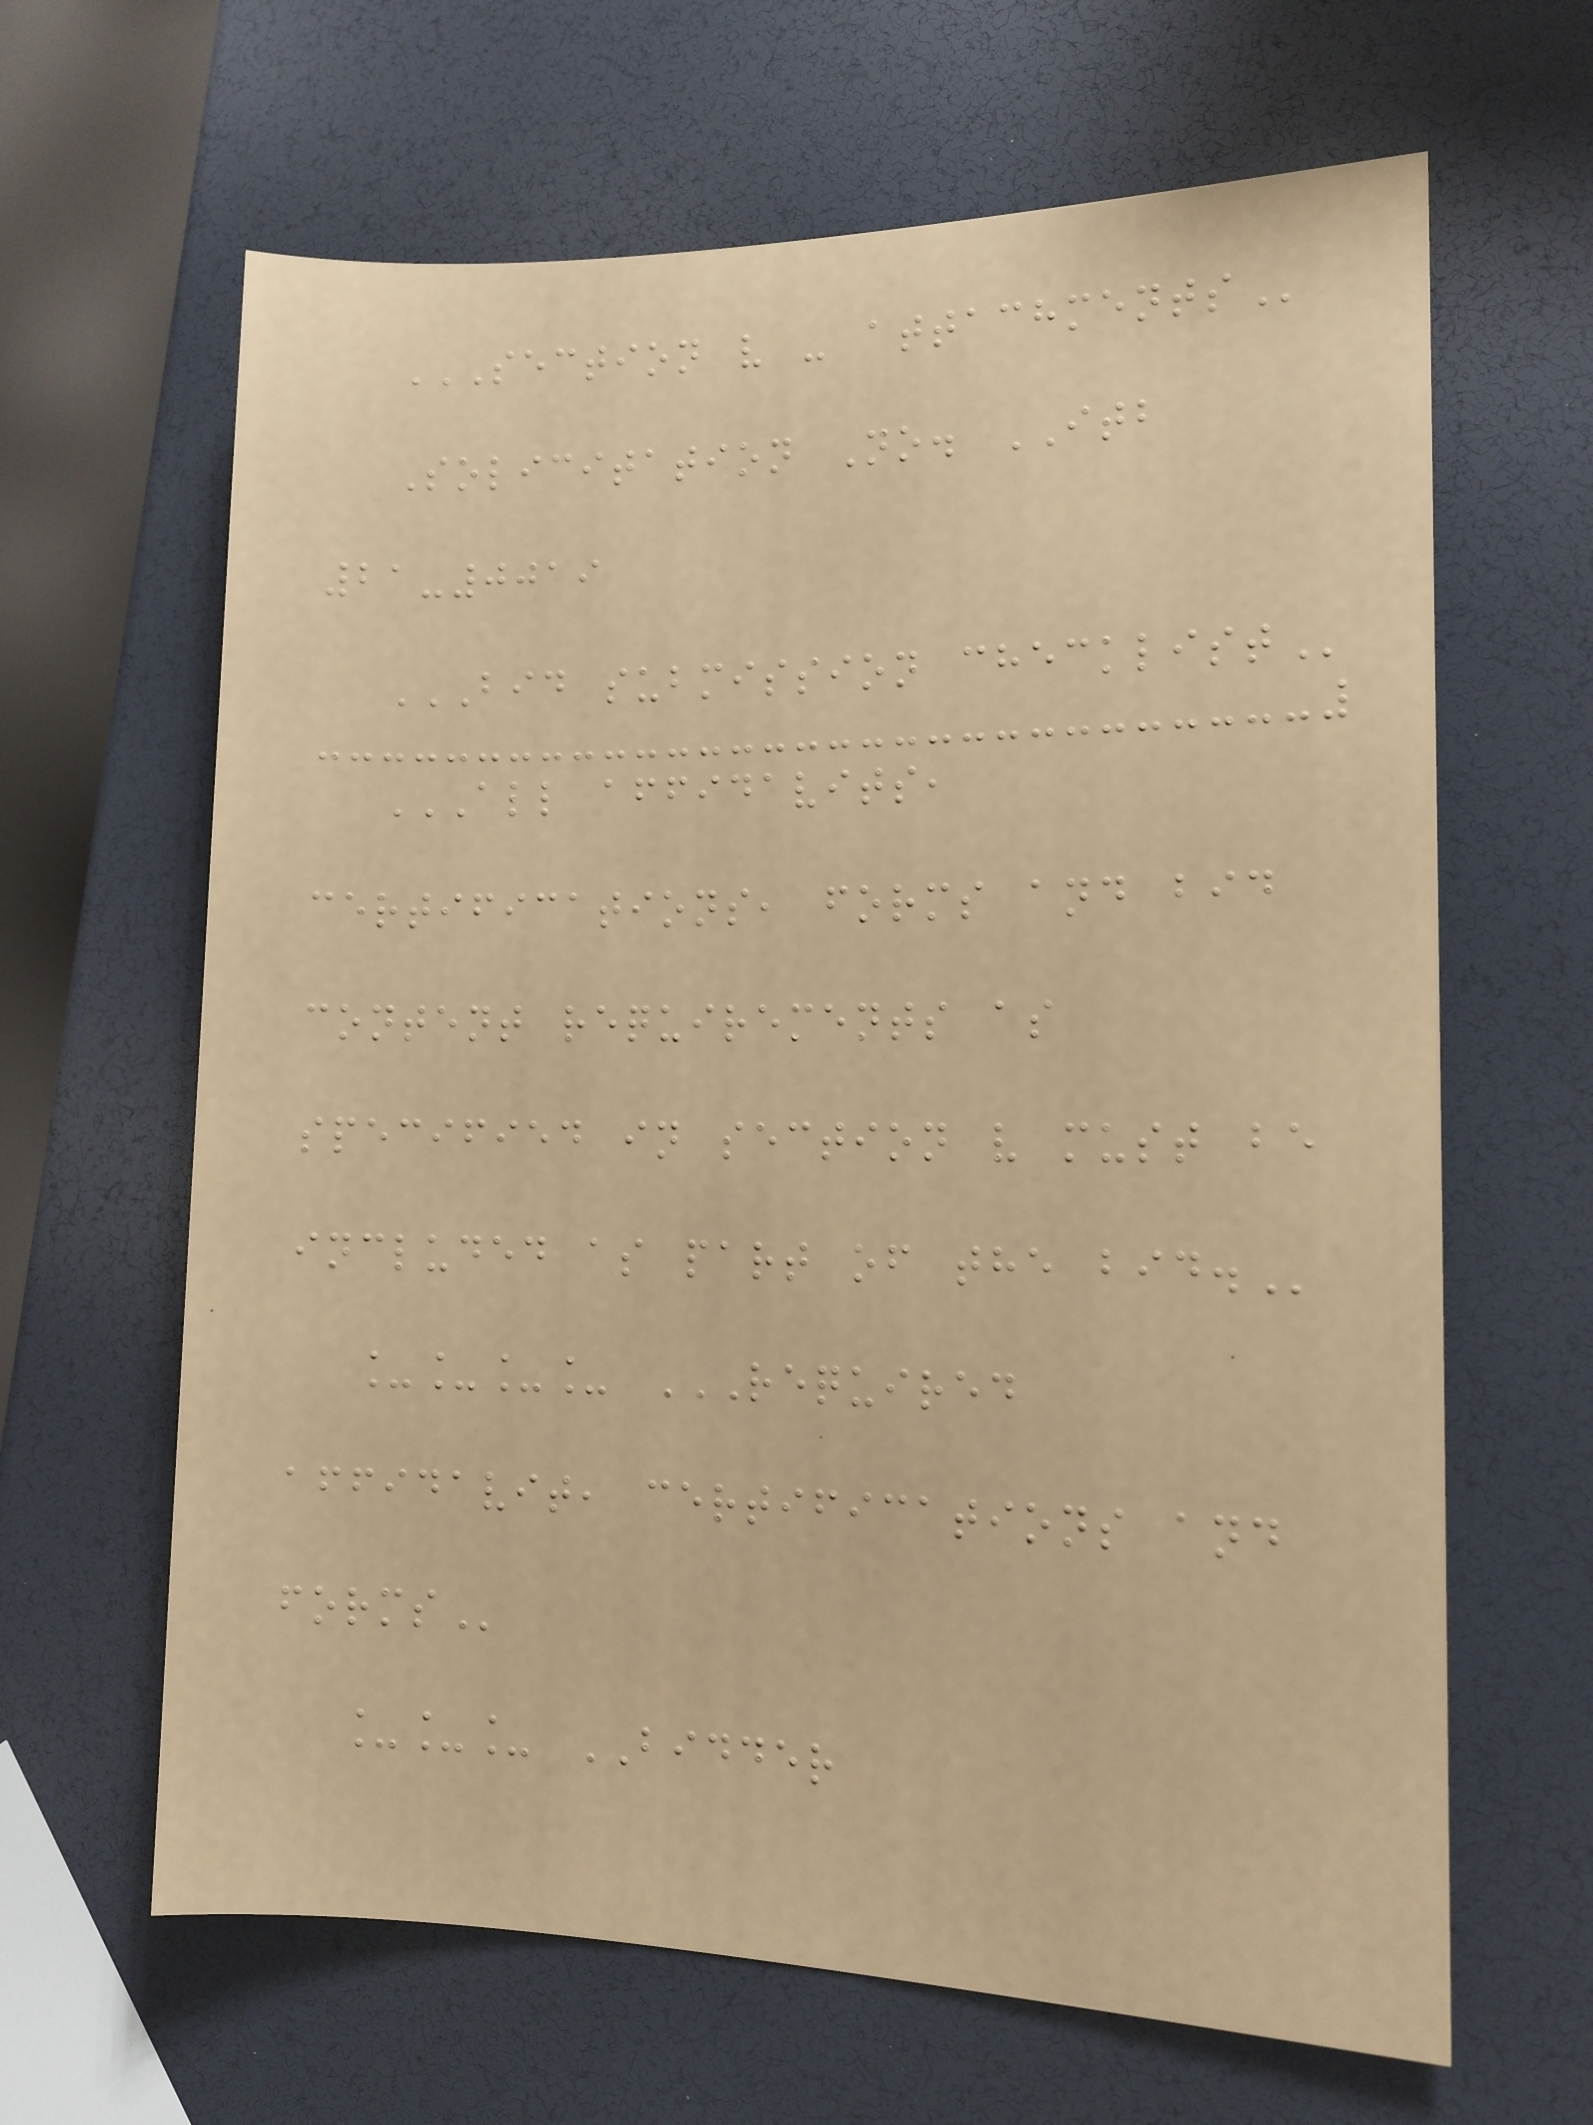SECTION V - ATTACHMENTS
Solicitation No. ITB
21-0019
BID SUBMISSION CHECKLIST
ALL AFFIDAVITS,
CERTIFICATIONS, FORMS AND BID
CONTENT REQUIREMENTS AS
SPECIFIED IN SECTION V MUST BE
INCLUDED AS PART OF THE BID.
____ REQUIRED
AFFIDAVIT, CERTIFICATIONS AND
FORMS
___ BIDDER
